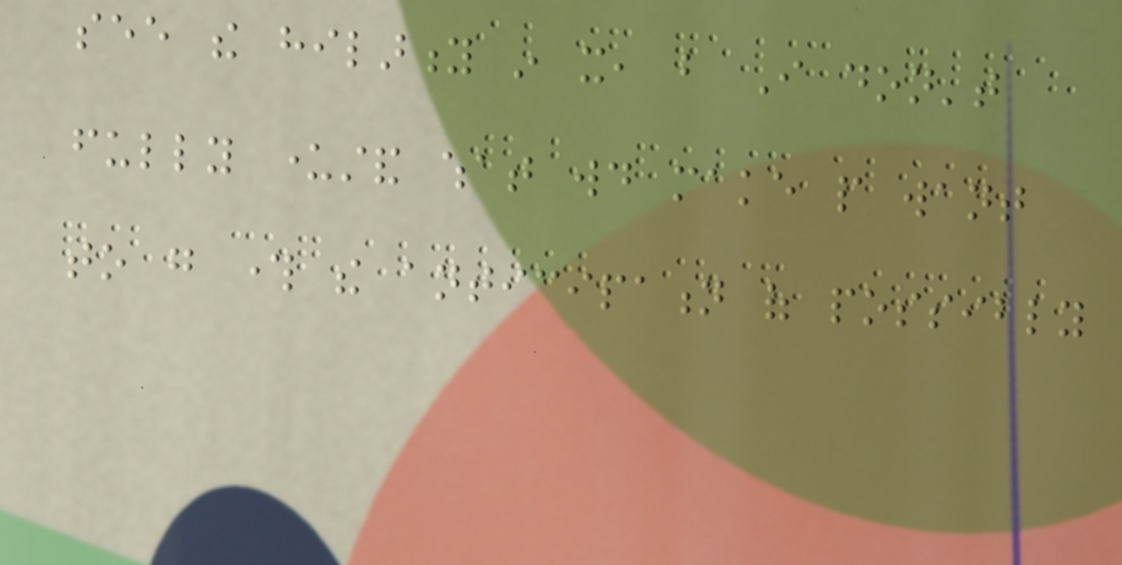see the hilarity in it, but I don't
fully understand what would make people want
to go through the anticipation of possibly
